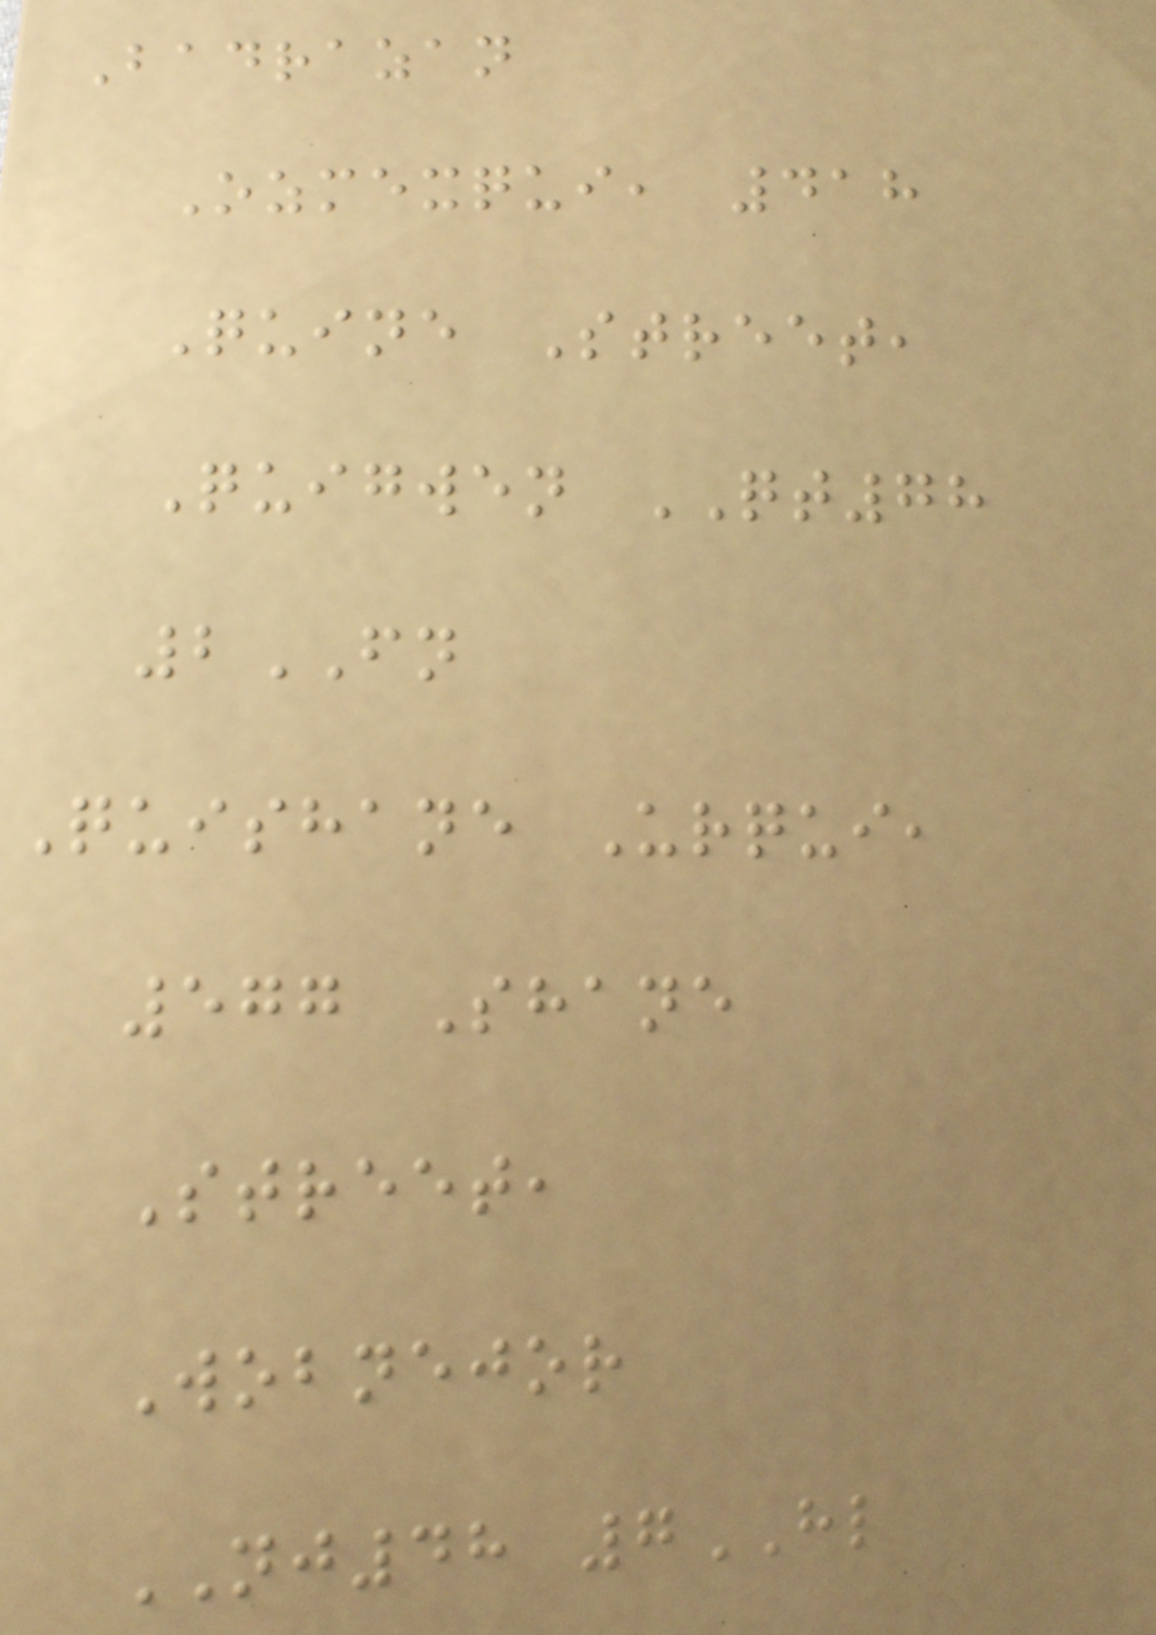Badrazan
Ozmexqui, 418
Quine Street,
Quigwen QT78
2FN
Quishane Urqui,
577 Shane
Street,
Wobnejor
NJ48 7HL
